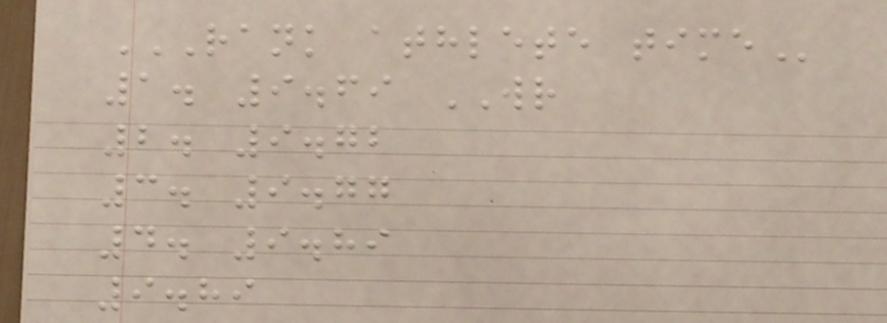RANK ATHLETE TIME
1. 9.69 WR
2. 9.72
3. 9.77
4. 9.89
9.89
